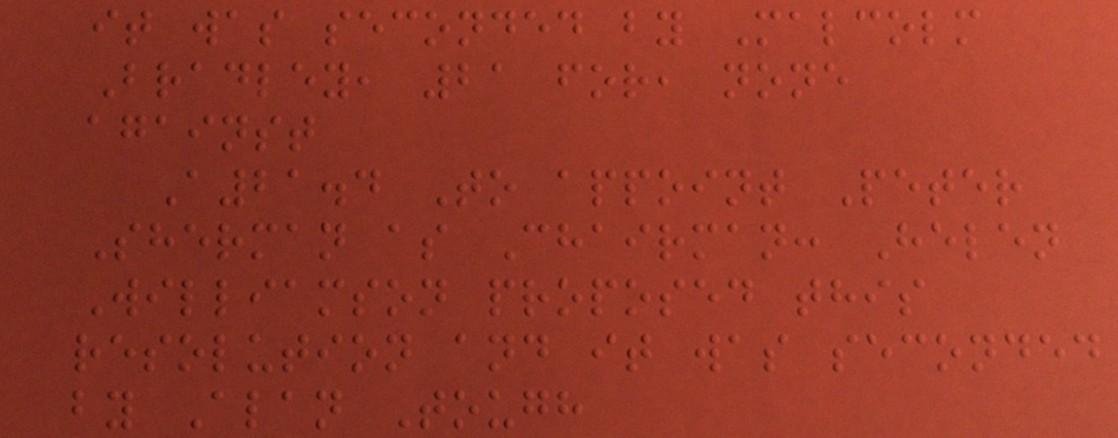it was seconded by Malcolm
Bradley, 21 for, none
against
A21.4 To appoint Peter
Sherman as Chairman: Helen
Williamson proposed this
resolution and it was seconded
by Alan Tough
